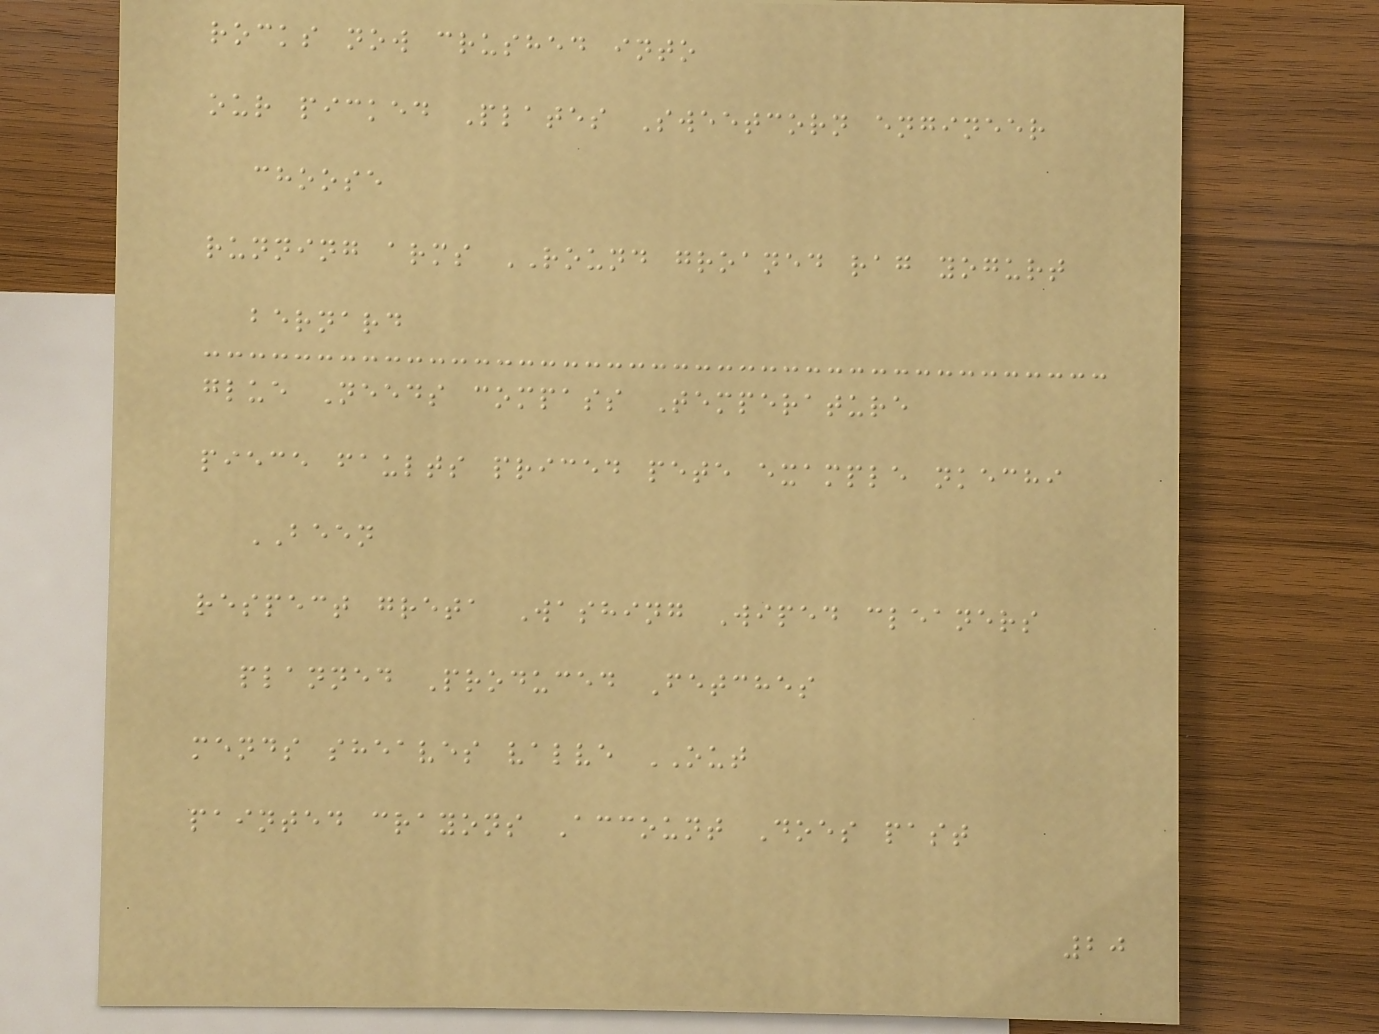rocks now crushed into
our picked Plates Sweetcorn engineer
choose
running arms ROUND groaned rag yogurt
bernard
glue Needs compass Temperature
piece faults priced pete example nkechi
BEEN
respect greta Washing Wiped cleaners
planned Produced Fetches
mends sheaves valve OUT
painted crayons Account Does past
20
